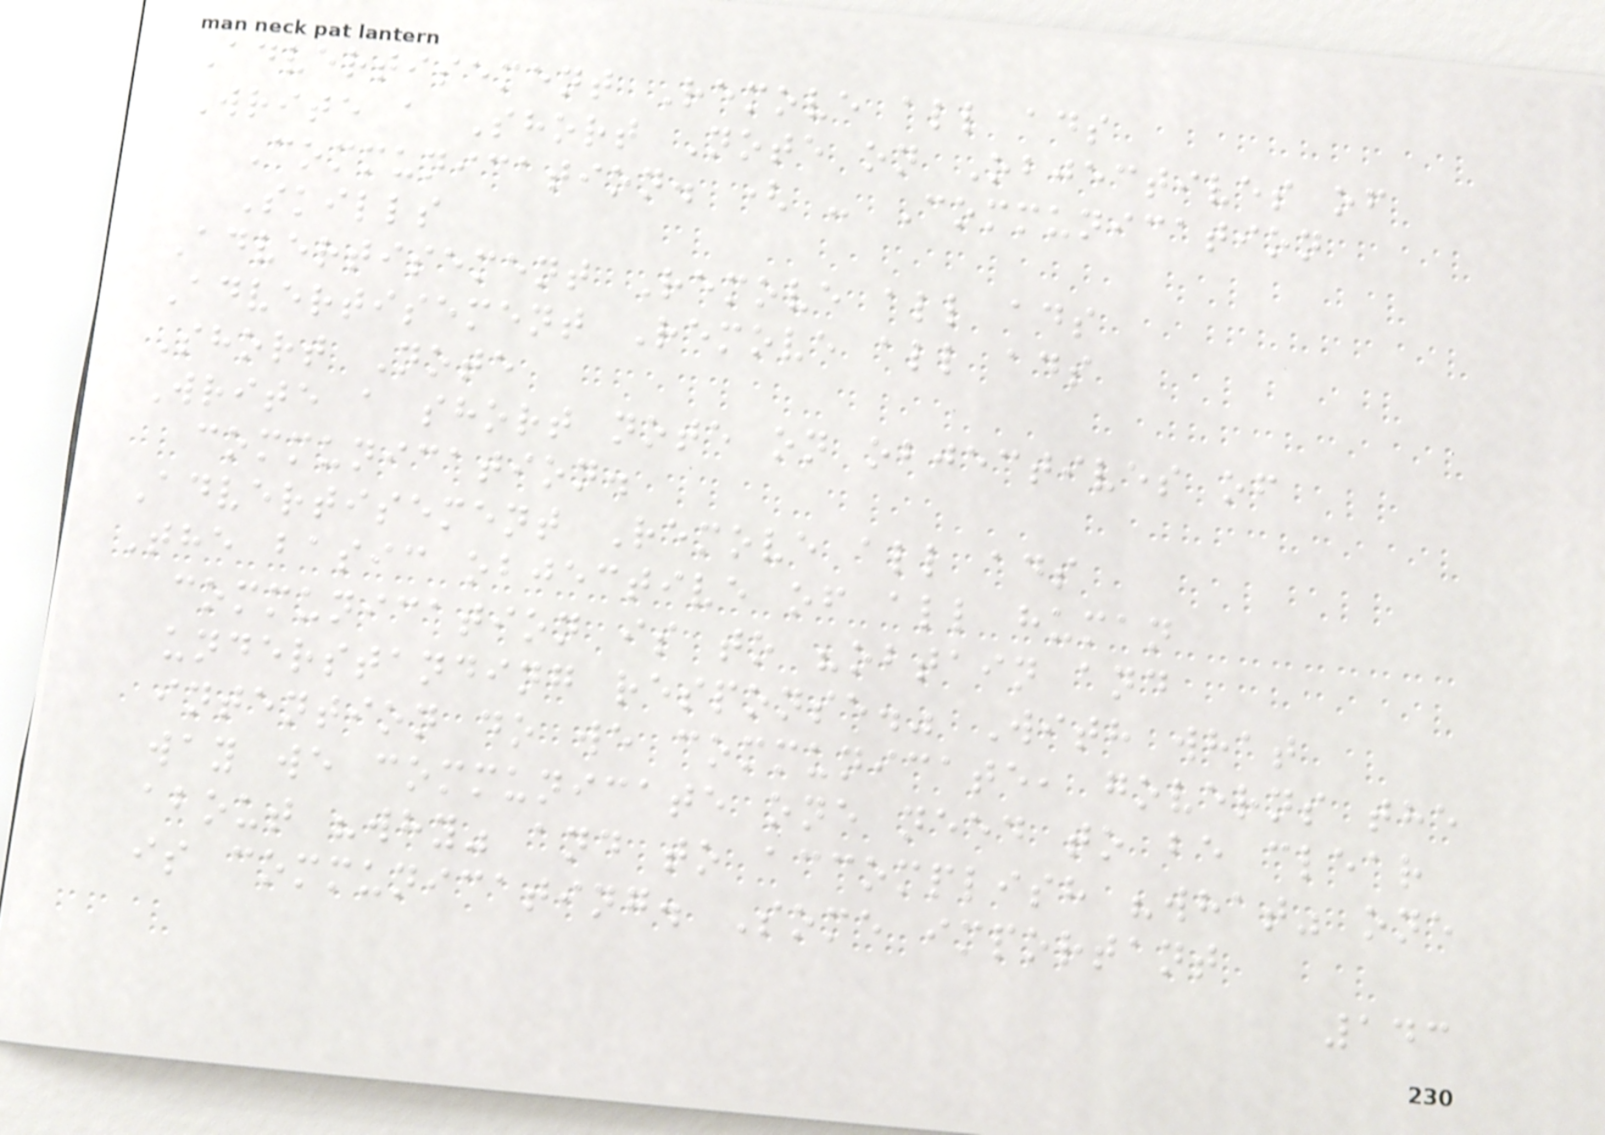Advertisement Remove all ads
Write a Short Note on Objectives of
Communication. ( - Communication
Skills
Advertisement Remove all ads
Advertisement Remove all ads
Short Note
Write a short note on objectives of
communication.
Advertisement Remove all ads
The basic objective of all human
communication is to "obtain and
understanding response." With what
intention do we communicate, governs the
way we communicate one need to be clear
about "why" and to accomplish "what" one
is communicating. Some important
143
